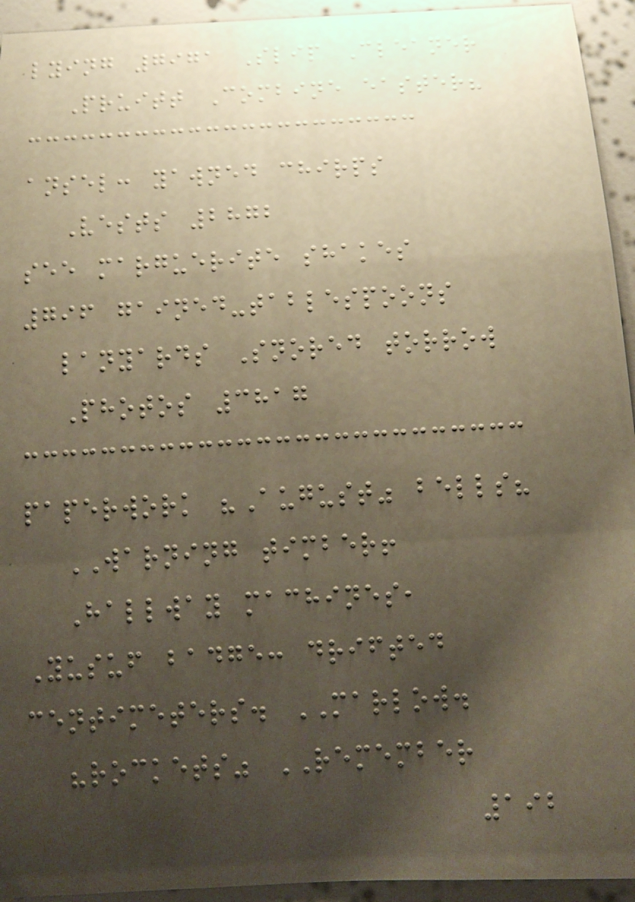lying 7971 Slip Cleaner
Pruitt Combine easter?
ansel: yawned chirps
Vests 2872
see marguerite shakes
796 gained-tablespoons
lanyards Snored torrow
Photos 3817
paperwork "August" bells?
WARNING timber!
Hallway machines,
Yusuf badge: drifted
centimeters. MARLOW.
"rockets" REMEMBER
192
